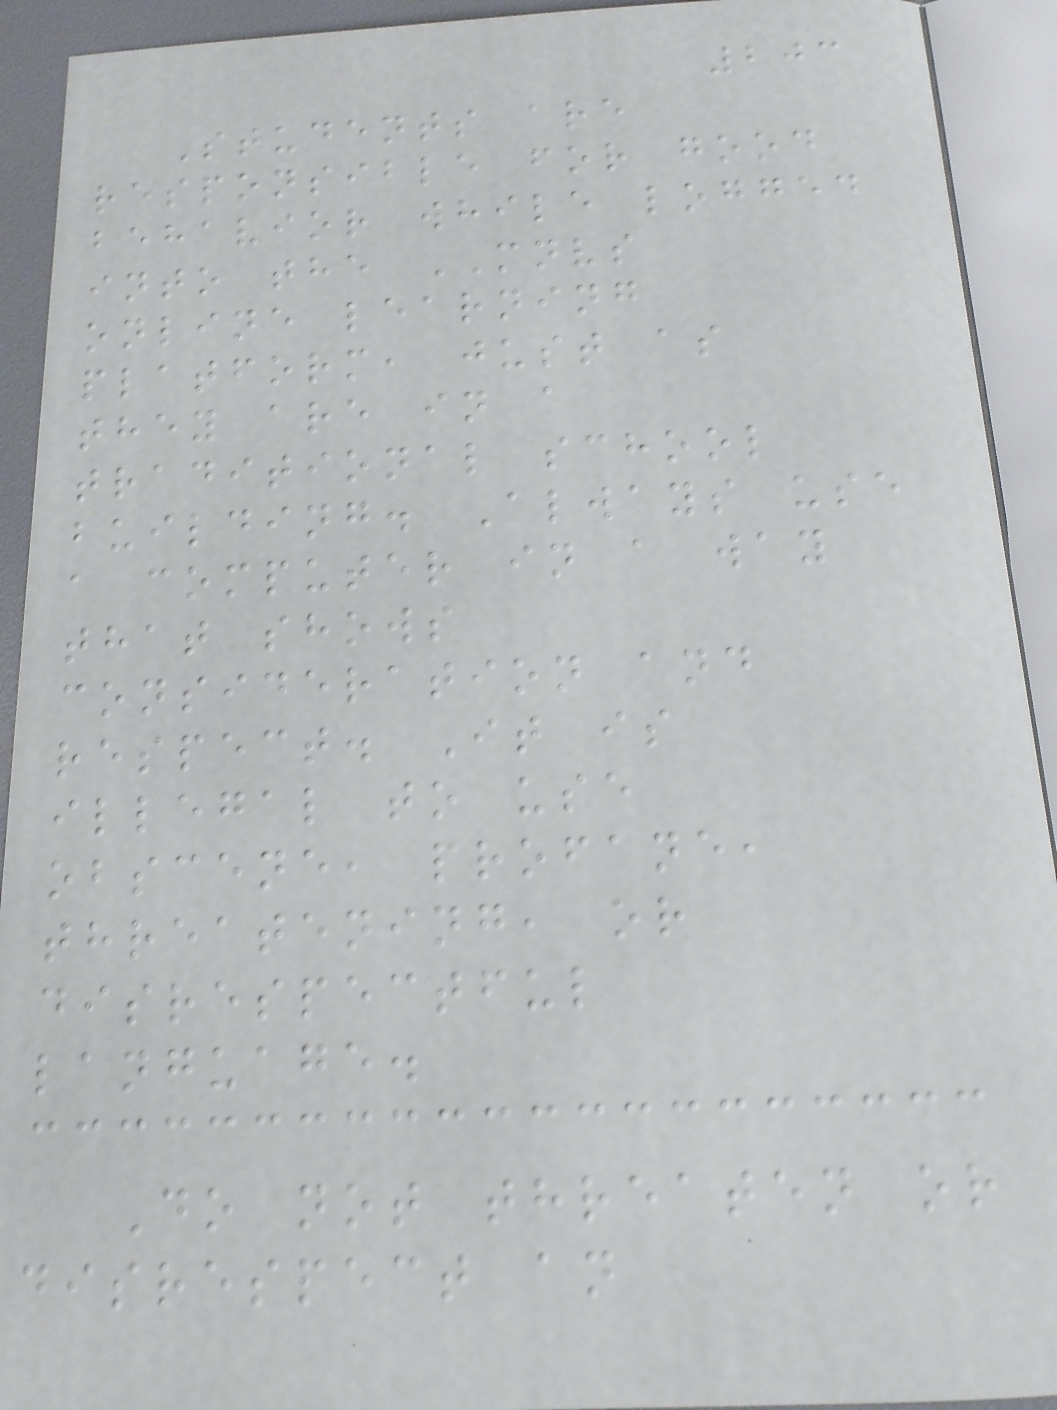203
Students are
responsible for good
behavior while logged
into the MNVS
online learning
platform, just as
they are in a
traditional school
building. Always use
a computer in a way
that shows
consideration and
respect. It is
illegal to use
obscene, profane,
threatening, or
disrespectful
language.
Do not threaten or
disrespect an
